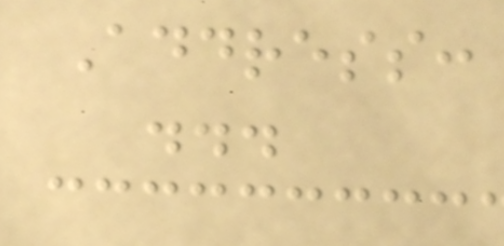Address:
...
